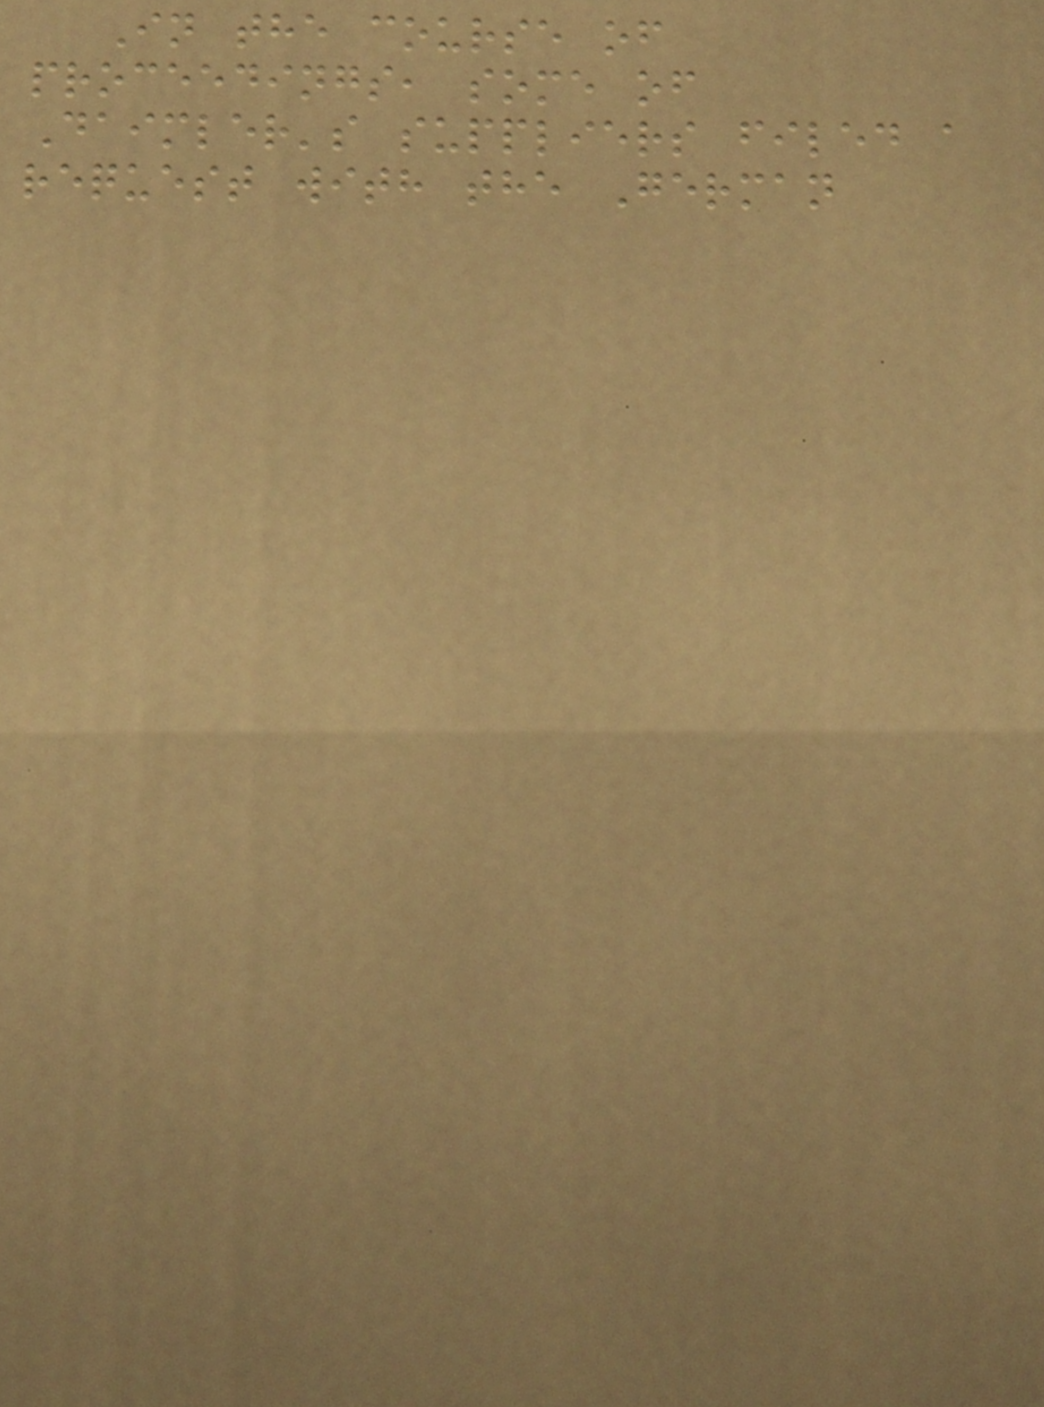In the course of
proceedings, some of
Daimler's suppliers filed a
request with the German
